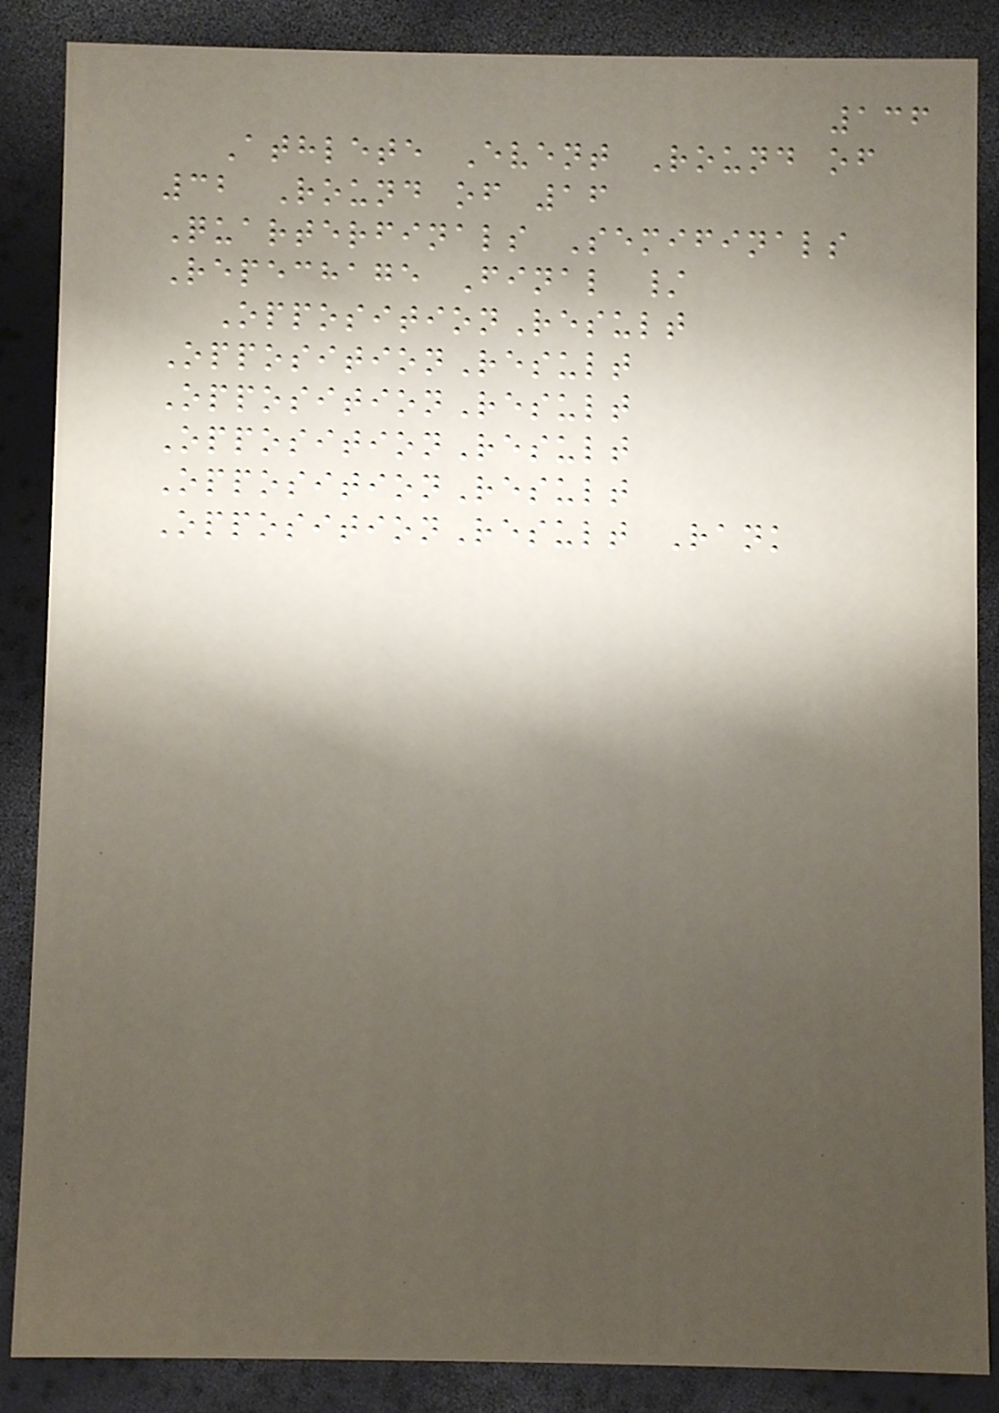136
Athlete Event Round of
32 Round of 16
Quarterfinals Semifinals
Repechage Final /
OppositionResult
OppositionResult
OppositionResult
OppositionResult
OppositionResult
OppositionResult Rank
